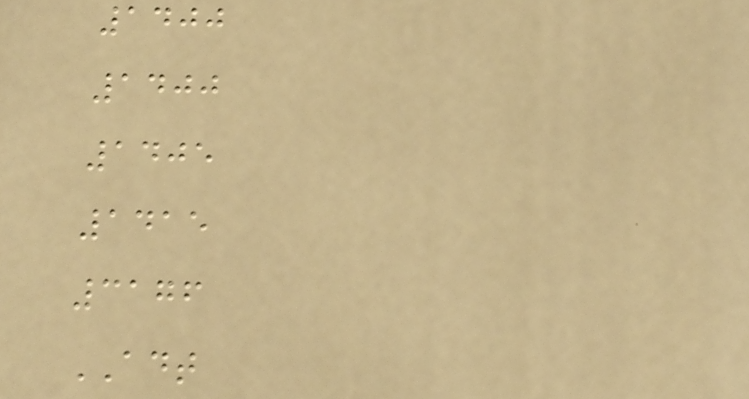1400
1400
1405
1415
3176
ADT
